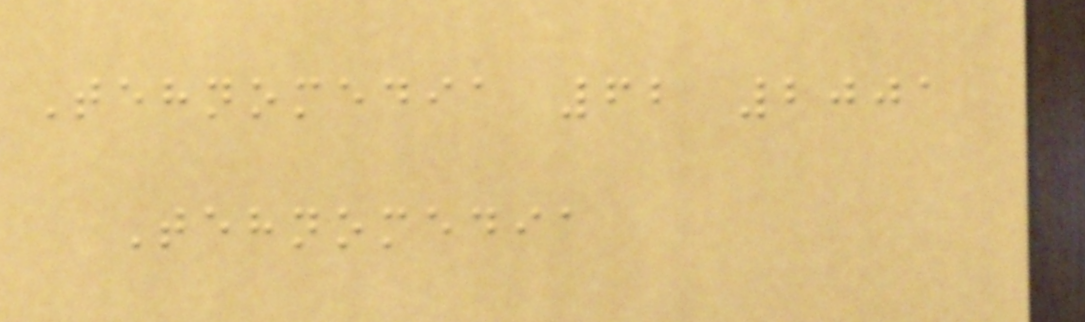Tehnomedia 62 2001
Tehnomedia
